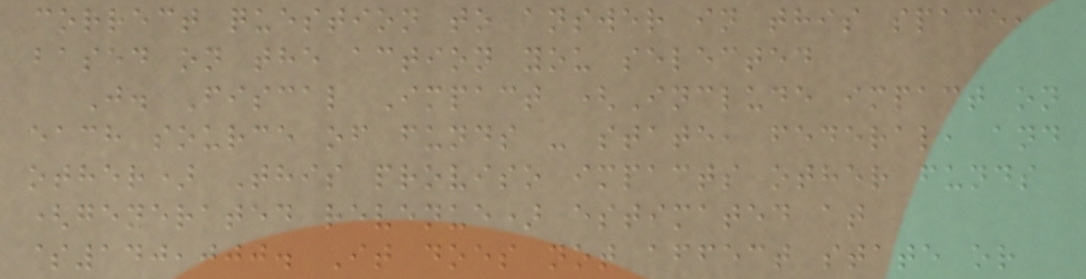correct question to answer in this space,
based on the action you selected
J. Fiscal Impact (Include impact on
each source of funds - state, federal, and
other) This proviso impacts other funds
(generated revenue) estimated at
$140,000. It does not affect state or
